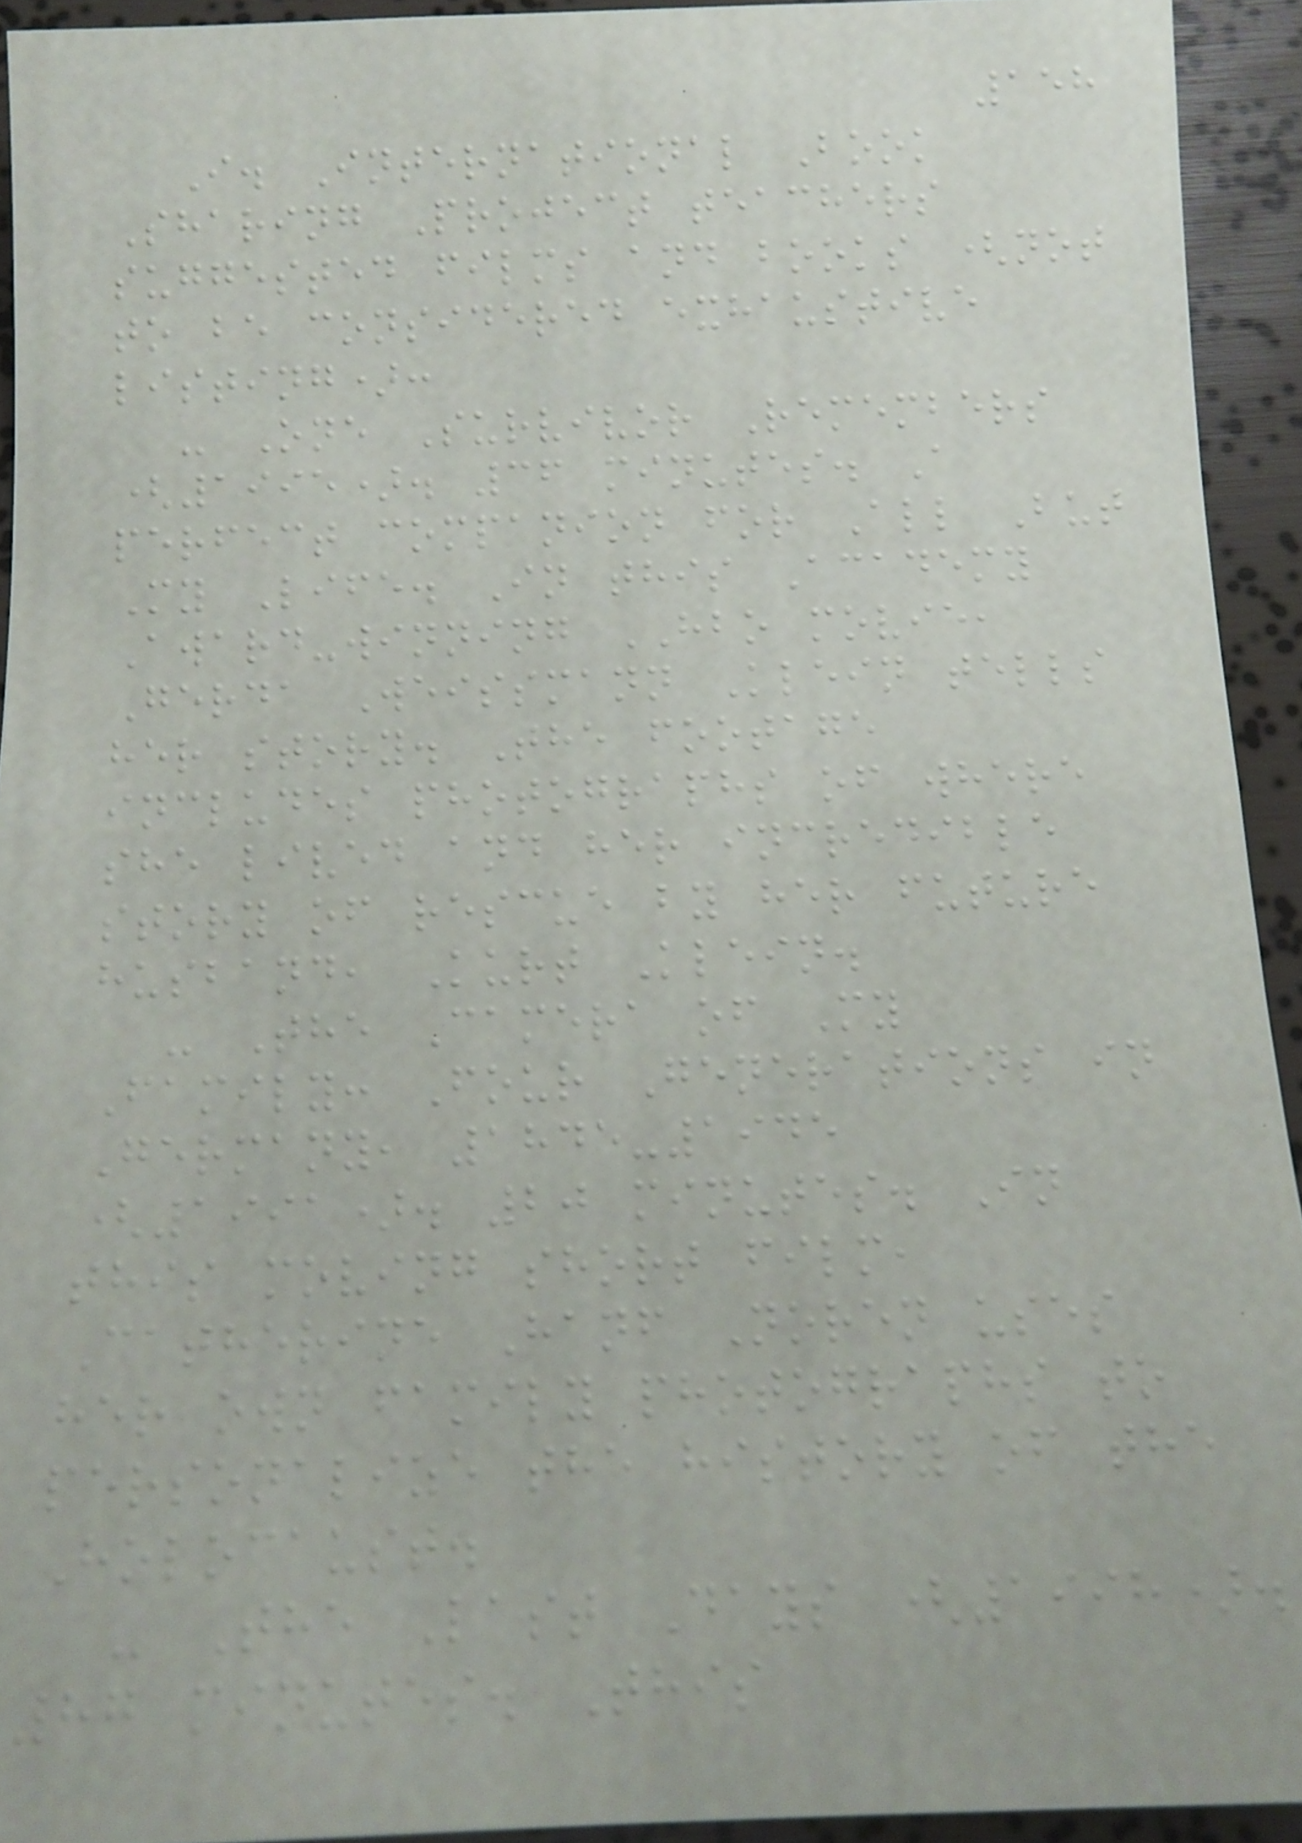158
I. International Book
Sharing Project teachers
suggested films and books (not
to be considered exhaustive
listing):
- One Survivor Remembers
(1995). 36 minutes. A
perfect companion for All But
My Life. In this Academy
Award-winning HBO movie,
Gerda Weissmann Klein tells
her story. The footage
includes photographs of where
she lived and her incredible
story of rescue by her future
husband, Kurt Klein.
- The Camera of My
Family: Four Generations in
Germany, 1845-1945
(1991). 20 minutes. In
this moving short film,
Catherine Hanf Noren uses
her own family photographs to
personalize the history of the
Holocaust.
- The Last Days (1998).
87 minutes. This
